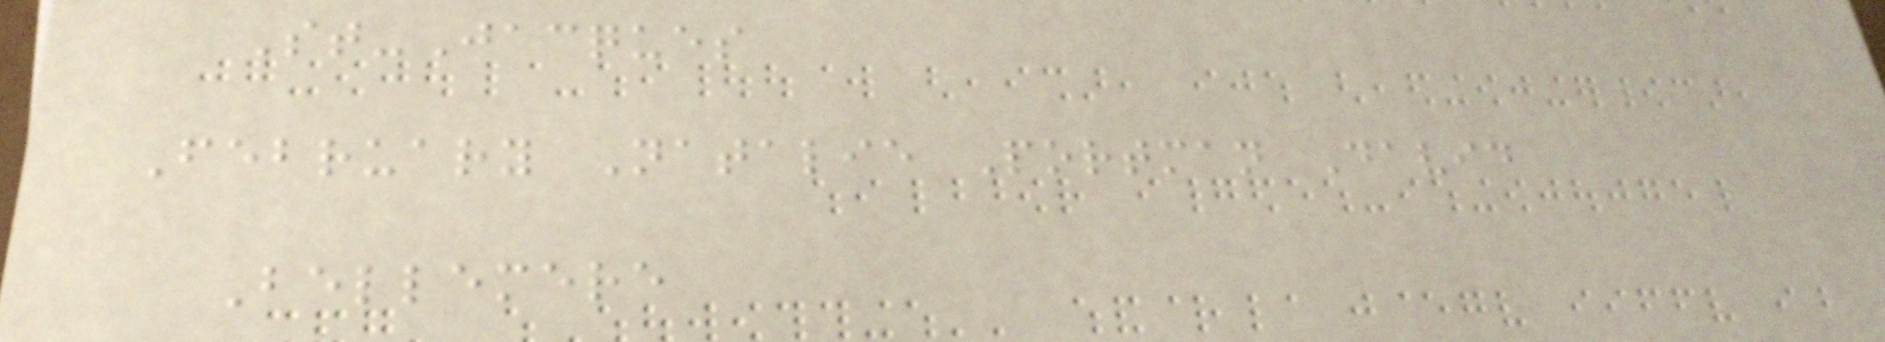St-Jacques
February Natalie Portman David
Bellemere
